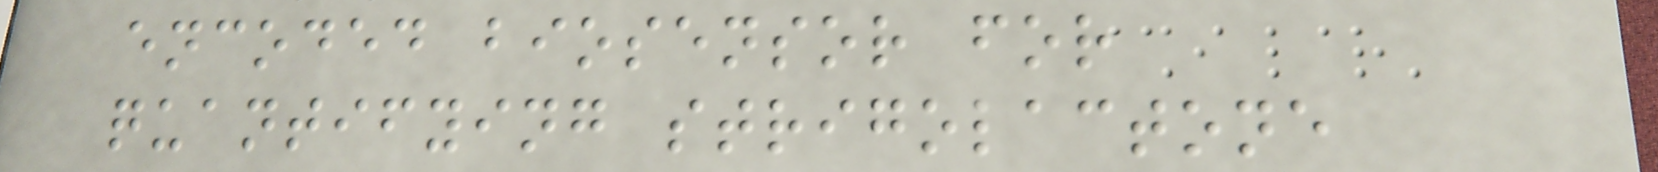encoded biosensor for
quantifying strigolactone
